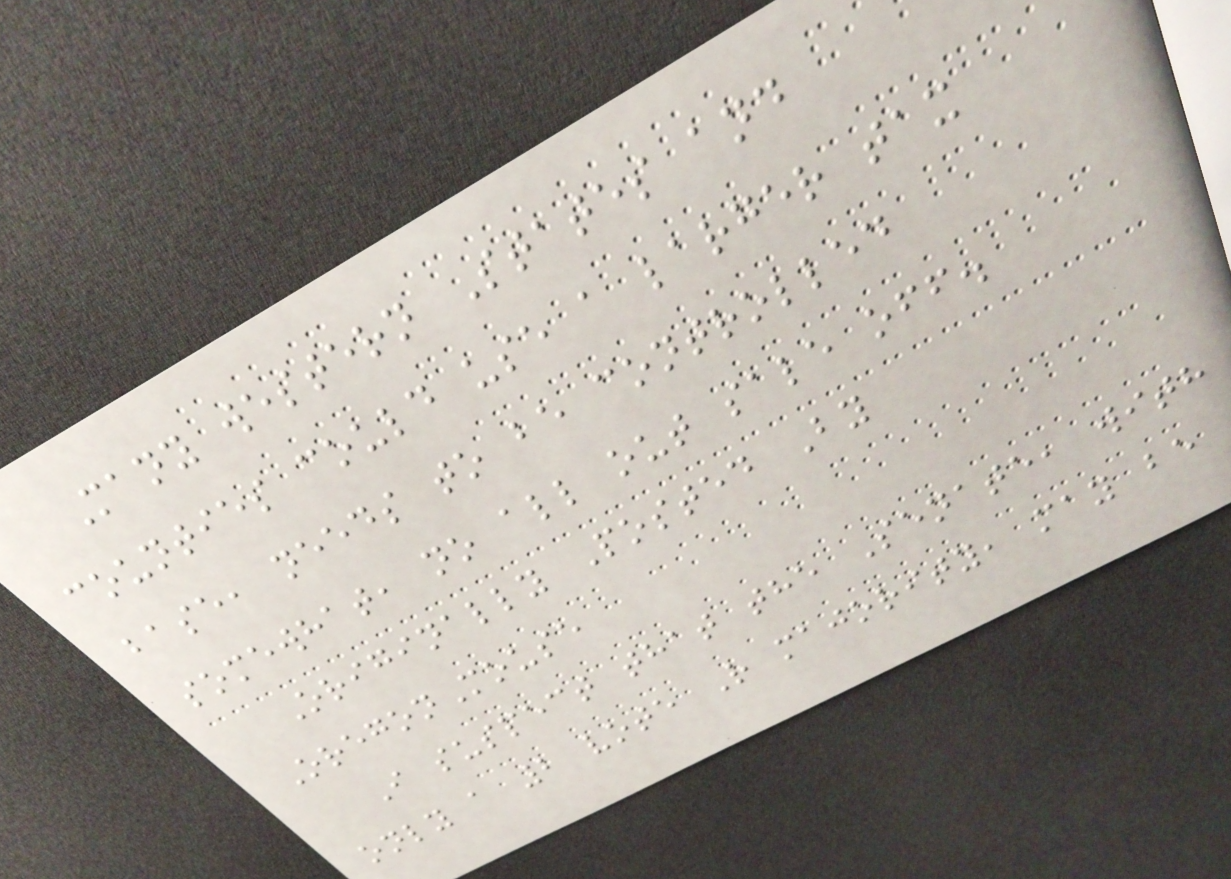Many western States and
counties could use a larger tax
base, needs to be controlled
somewhat, no all out sale off.
Originally Posted By
OregonMouse
I suspect that the Senate, with
only a 2 vote R majority, may be
